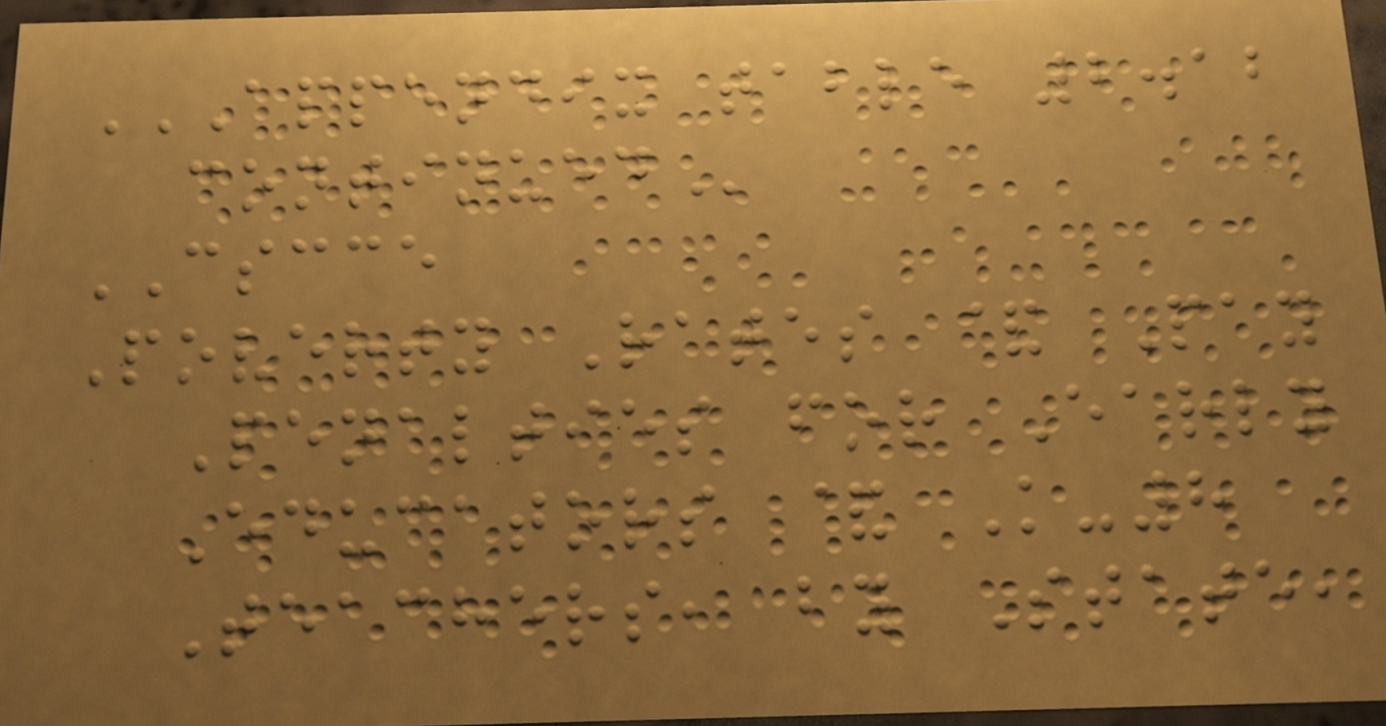APPENDIX TABLE 2.12
CONTINUED
CSCCE
Poverty Rates & Pay
Penalties for Early
Educators & K-8
Teachers, by State,
